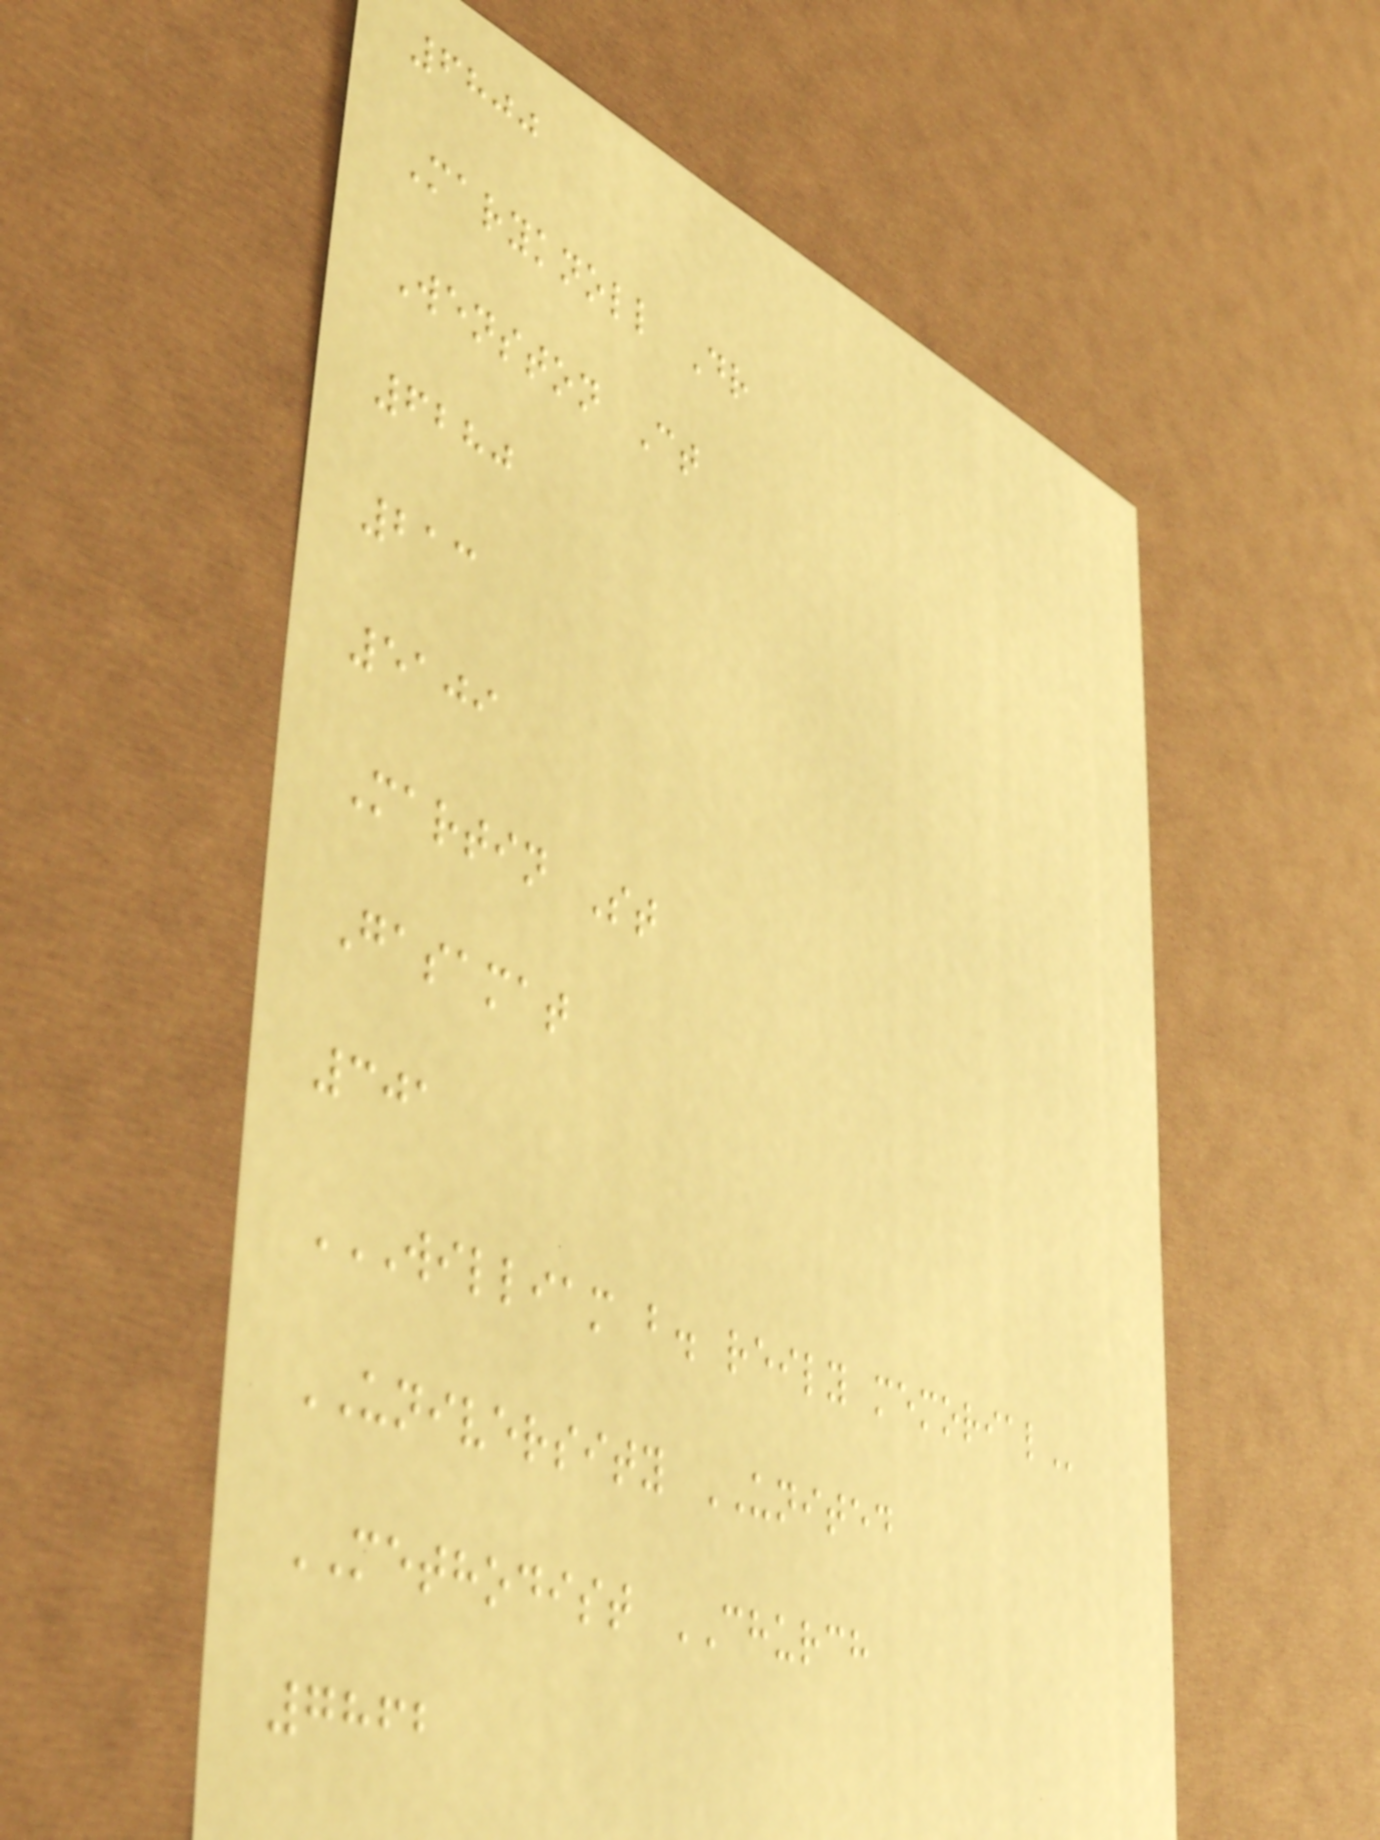6800
Maryknoll Dr
Wenston Ct
6280
213
5109
Martin St
Gasamat
301
WILLIAM B. REILY MEMORIAL
UNIVERSITY UNITED
METHODIST CHURCH
7862
